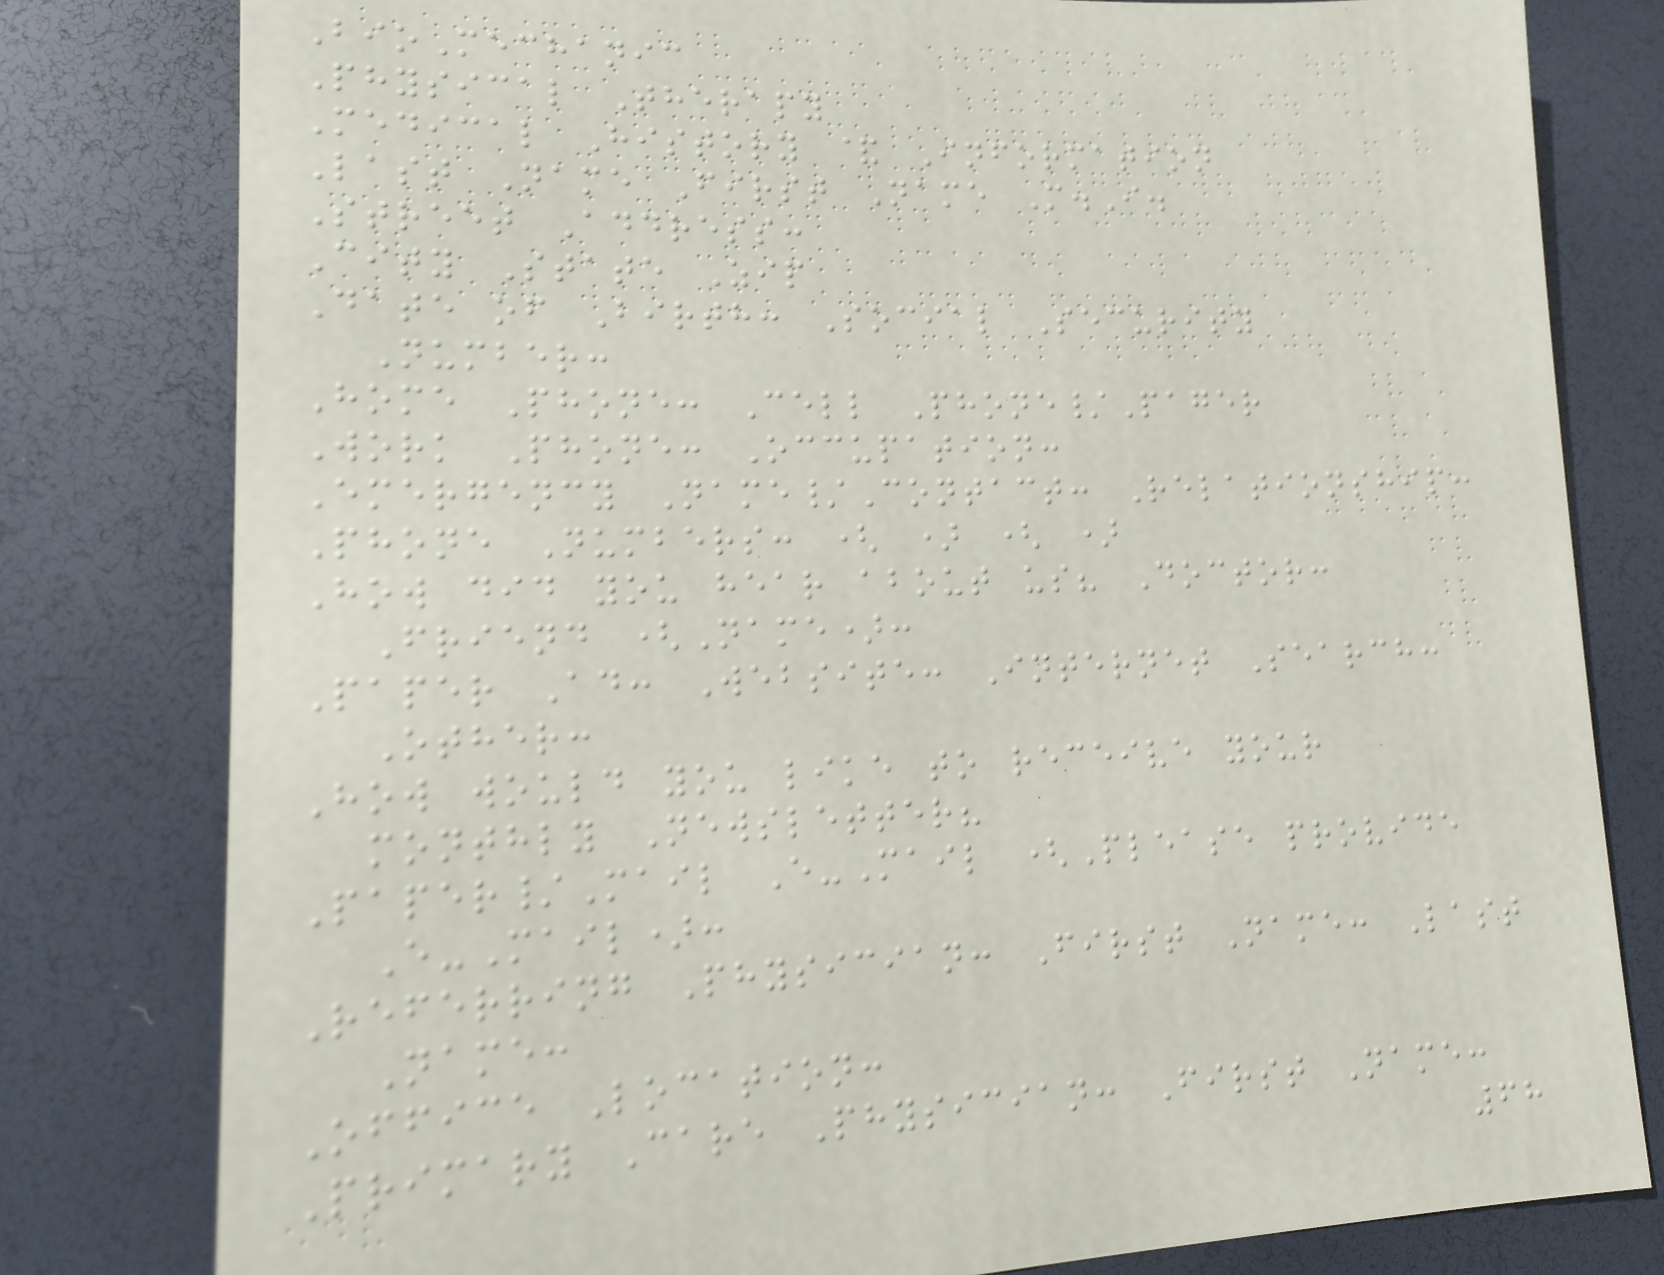BioMechanic
Physical Therapy
Medical History & Information
Last Name First Name M.I.
Street Address:
City State Zip
Date of Birth: Social Security
Number:
Home Phone: Cell Phone/Pager
Work Phone: Occupation:
Emergency Name/Contact: Relationship:
Phone Numbers: ( ) ( )
How did you hear about us? Doctor:
Friend (Name):
Paper Ad: Website: Internet Search:
Other:
How would you like to receive your
monthly Newsletter?
Paper/Mail E-Mail (Please provide
E-Mail):
Referring Physician: First Name: Last
Name:
Office Location:
Primary Care Physician: First Name:
68
